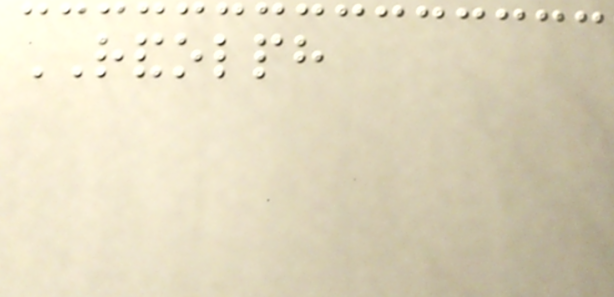RANDOLPH
